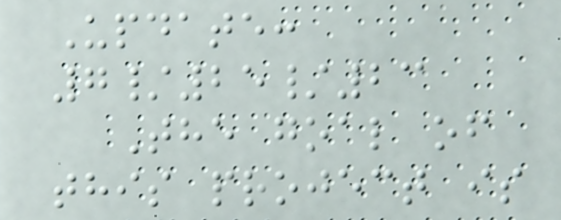Update:
7/25/23
The goal of
this project is
